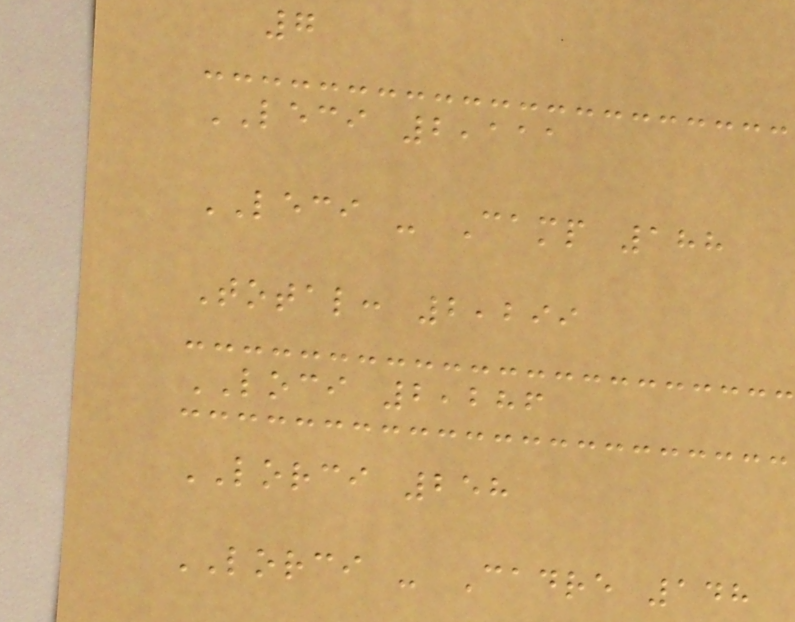7
LECI 2,111
LECI - Camp 188
Total: 2,299
LOCI 2,286
LORCI 258
LORCI - Cadre 148
